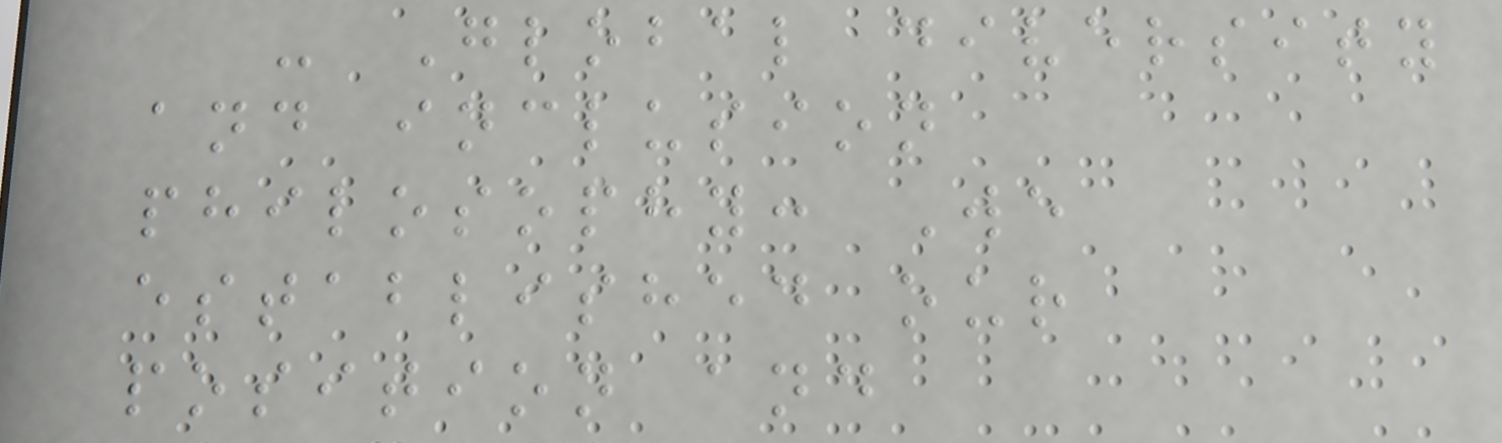- Global diversity
and inclusion
philosophy: We
established our
position and
